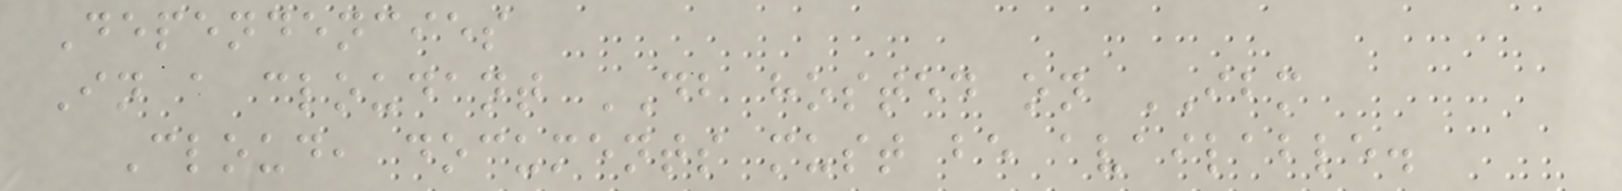Dependencies
In a cloudant DB hosted on IBM
Cloud, documents must be available.
